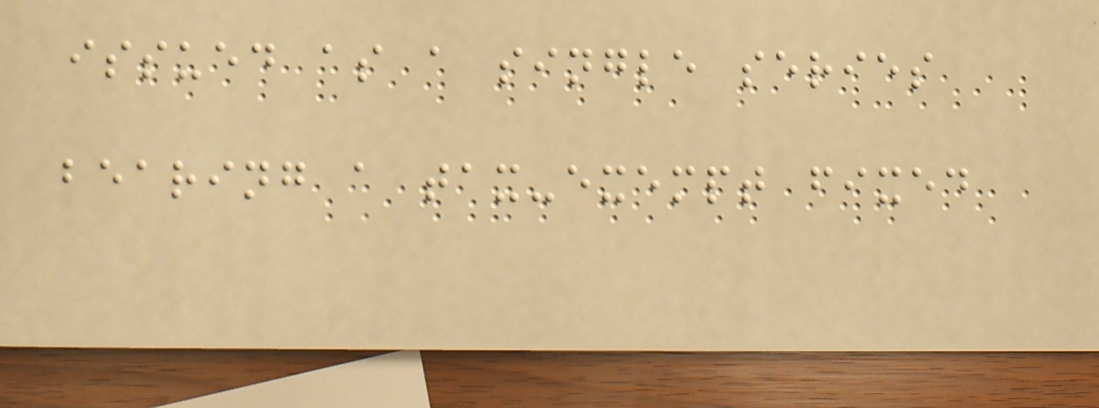issued as a single series
bearing a tax-exempt fixed
